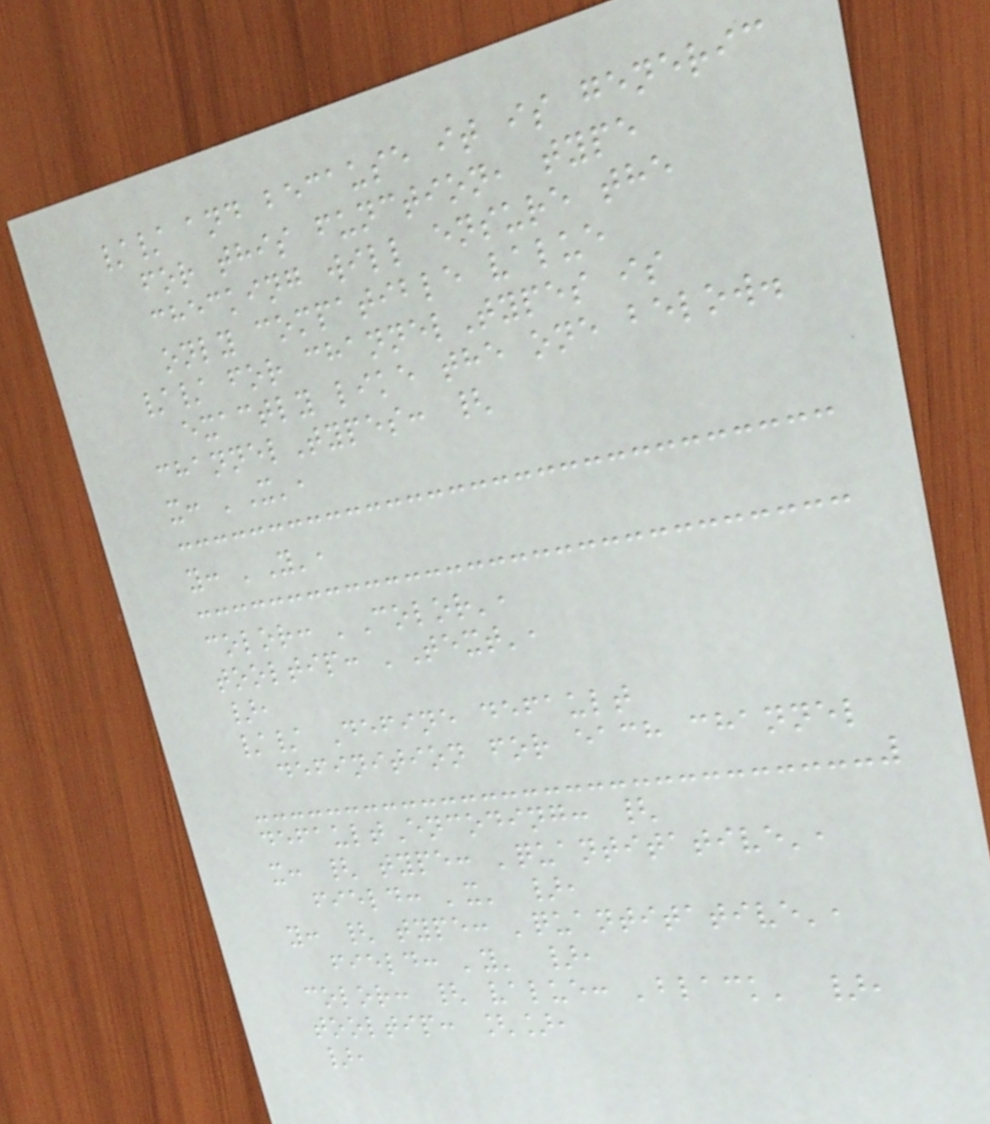// and because it is generic
for this function, type
checking will ensure the
only compatible value
// for channelTypes is
exactly like the one below.
channelTypes: {
x: 'X',
y: 'Y',
color: 'Color',
tooltip: 'Text',
},
// Define default
definition for each channel
defaultEncoding: {
x: { type: 'quantitative',
field: 'x' },
y: { type: 'quantitative',
field: 'y' },
color: { value: 'black' },
tooltip: [],
},
